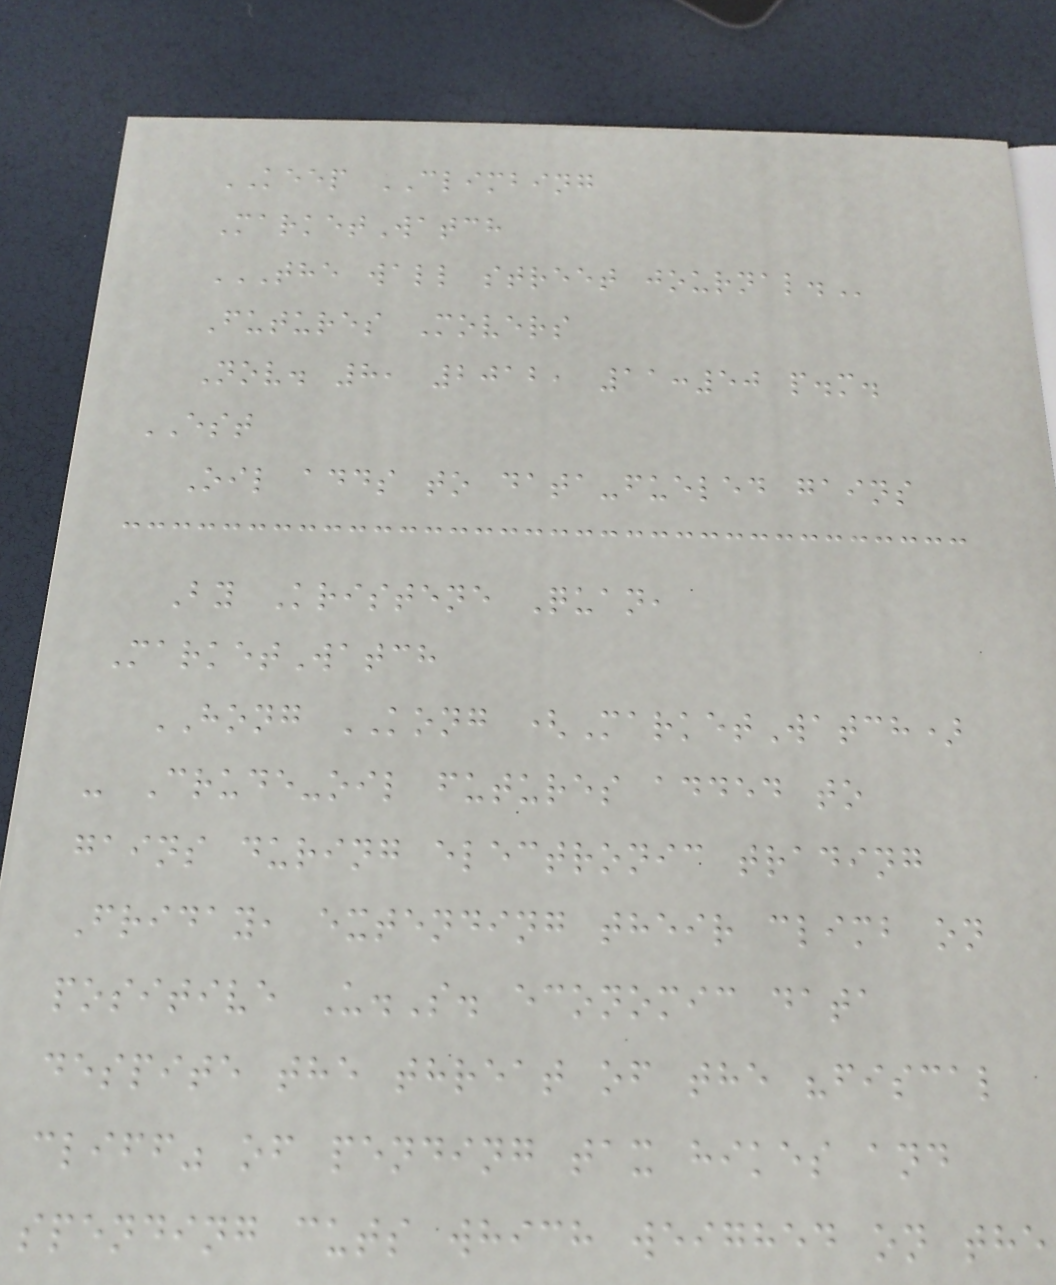KEEP CLIMBING
MarketWatch
THE WALL STREET JOURNAL.
Futures Movers
Nov. 8, 2012, 11:50 p.m.
EST
Oil adds to data-fueled gains
By Kristene Quan,
MarketWatch
HONG KONG (MarketWatch)
- Crude-oil futures added to
gains during electronic trading
Friday, extending their climb on
positive U.S. economic data
despite the threat of the "fiscal
cliff" of pending tax hikes and
spending cuts which weighed on the
